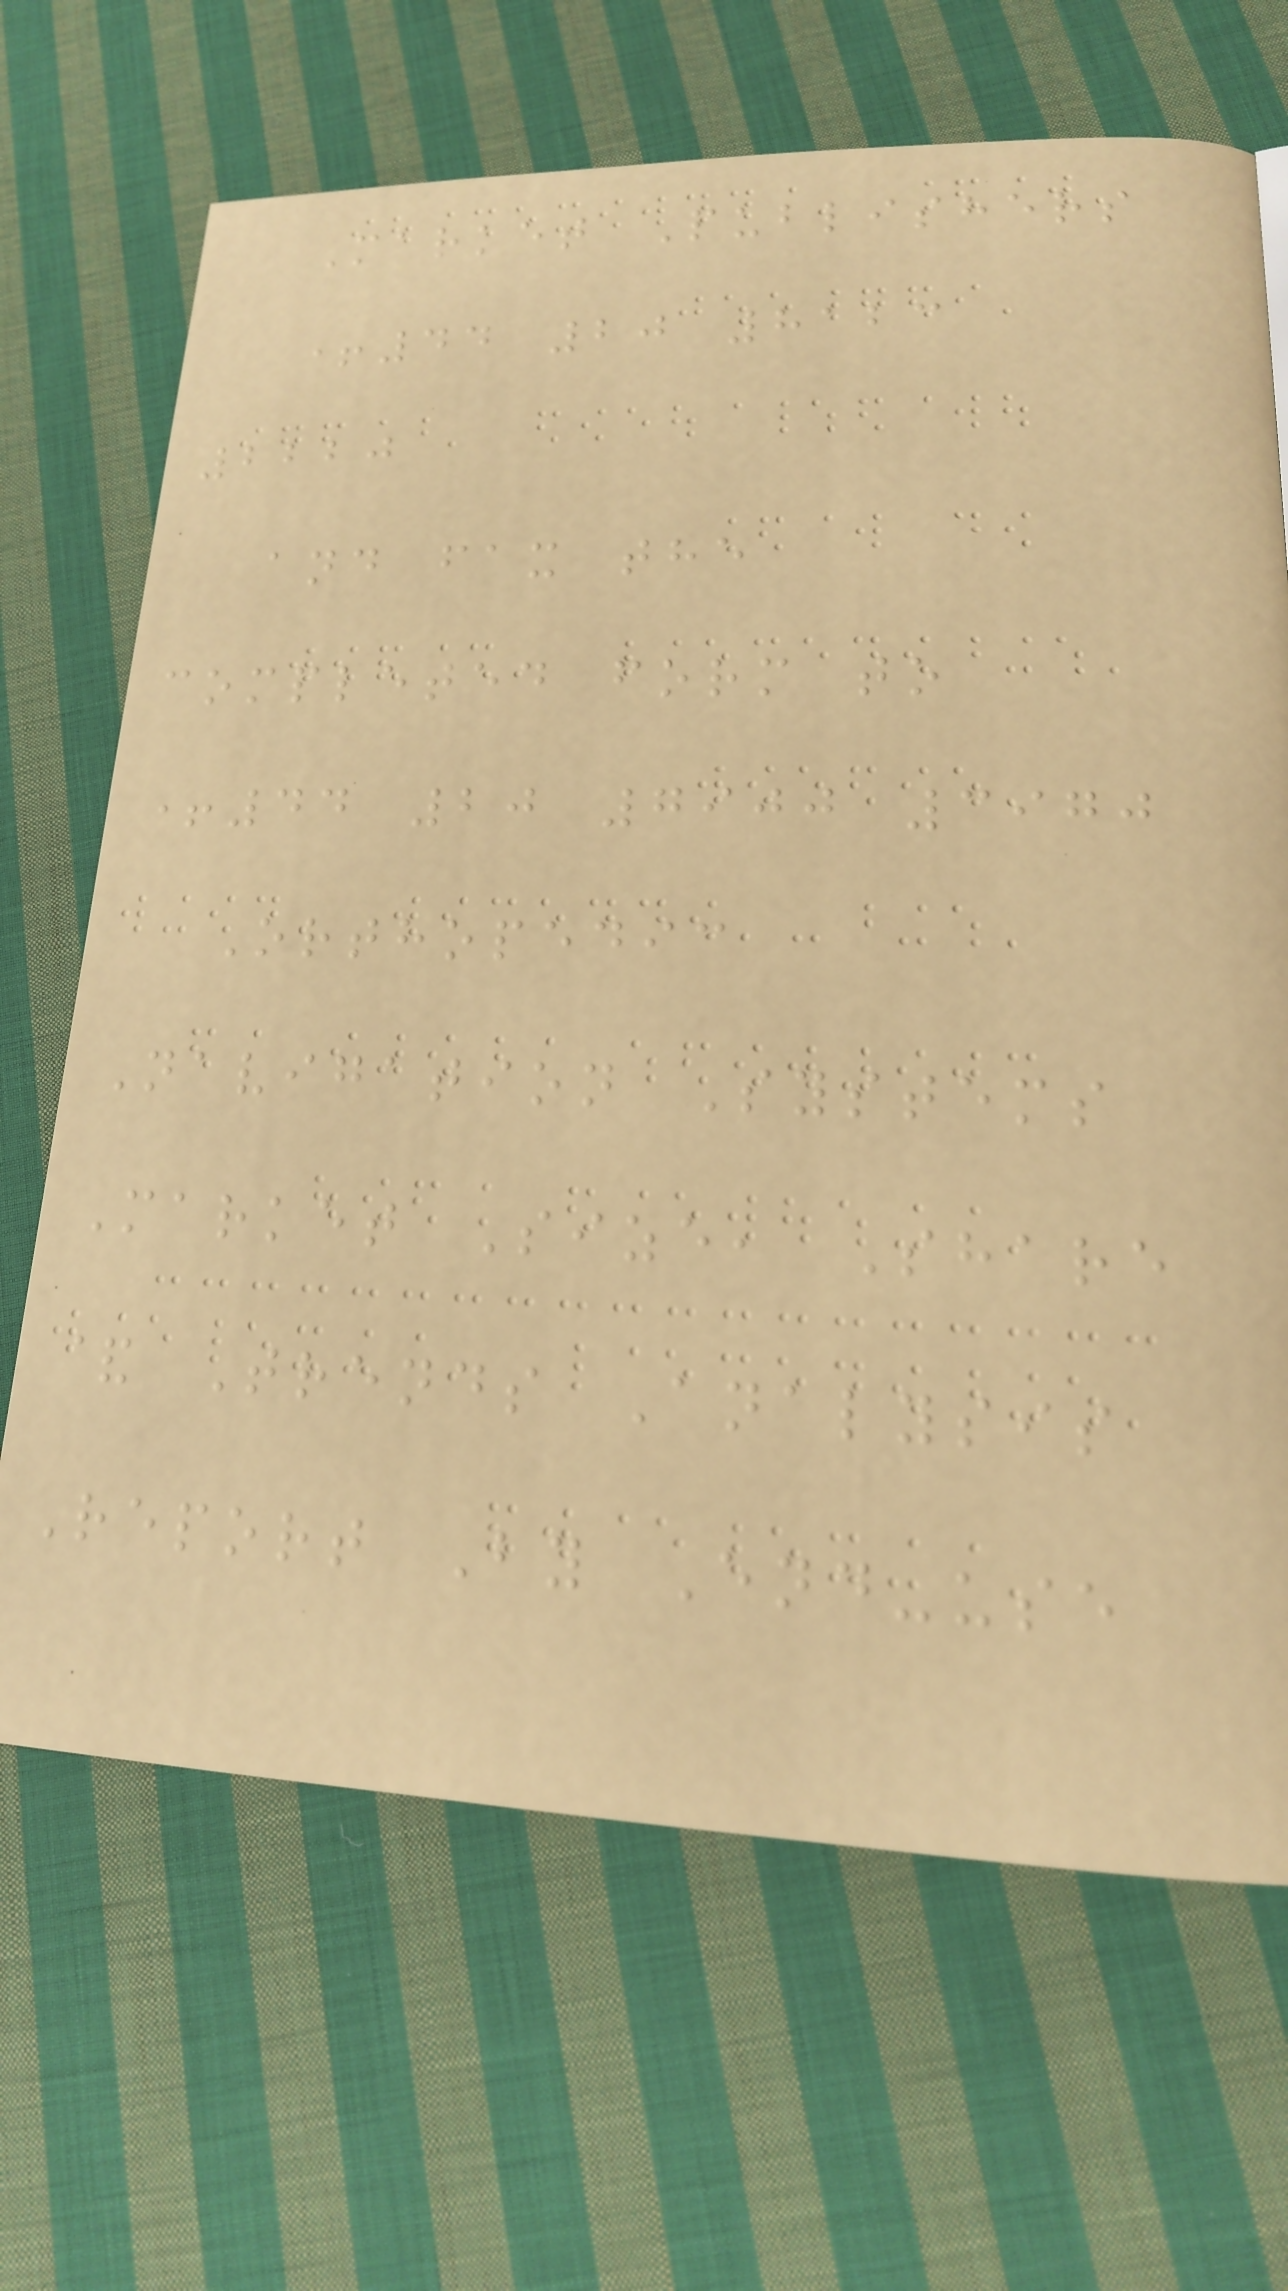Market Publishers
+44 20 8123
2220
and fax the
completed form to
+44 20 7900 3970
Orthopedic
Navigation Systems
Market Size, Share
& Trends Analysis
Report By End-use
